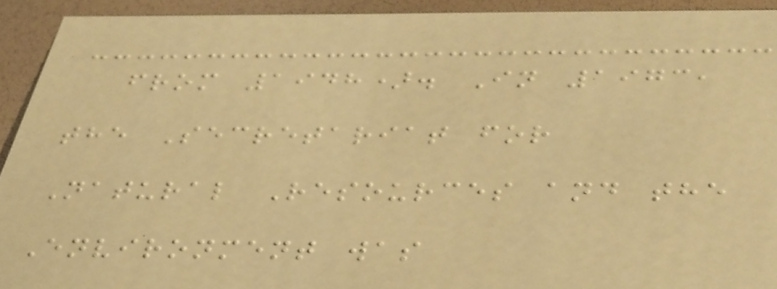from 1948). In 1973,
the Secretariat for
Natural Resources and the
Environment was
